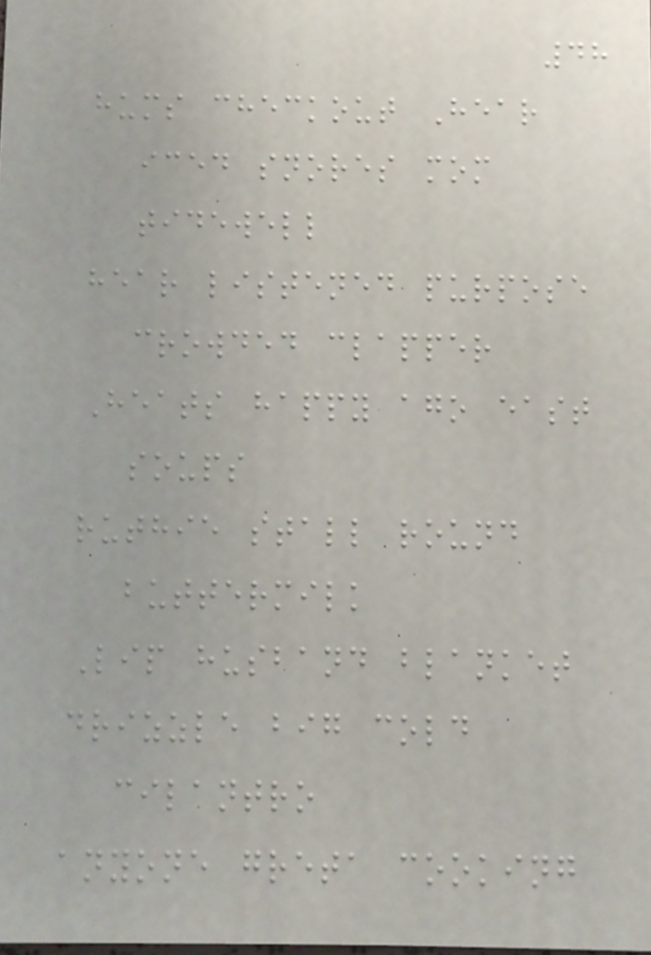48
hums checkout Hear
iced snores mom
tidewell
hear listened purpose
crowded clapper
Heats happy ago east
soups
ruthie stall round
buttermilk
Lip husband blanket
drizzle big cold
cilantro
anyone greta cooking
